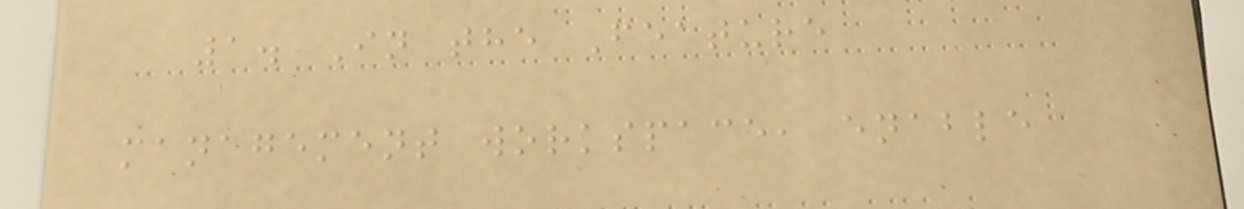1. In the Feature
management workspace, enable
